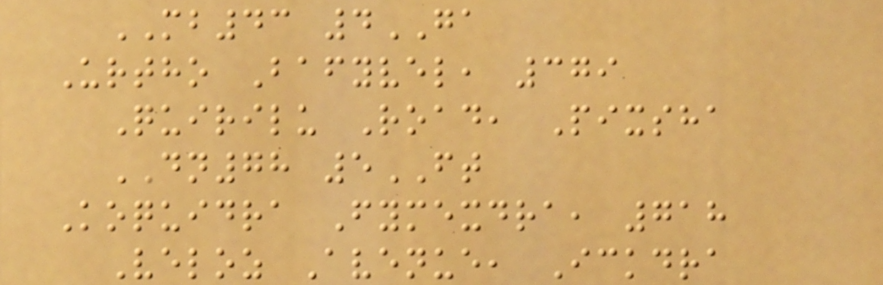MB43 4GA
Urtho Bafyvel, 379
Quirilu Road, Pixsha
DN78 5FT
Koquidra Fymexdra, 718
Veloz Avenue, Ickdra
